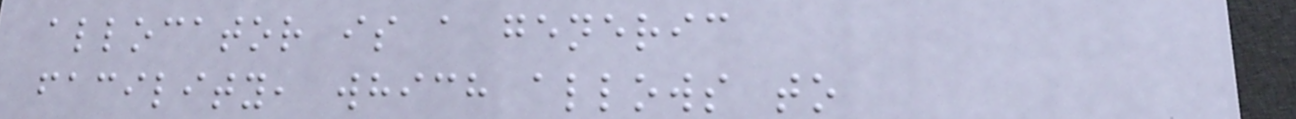allocator is a generic
facility, which allows to
